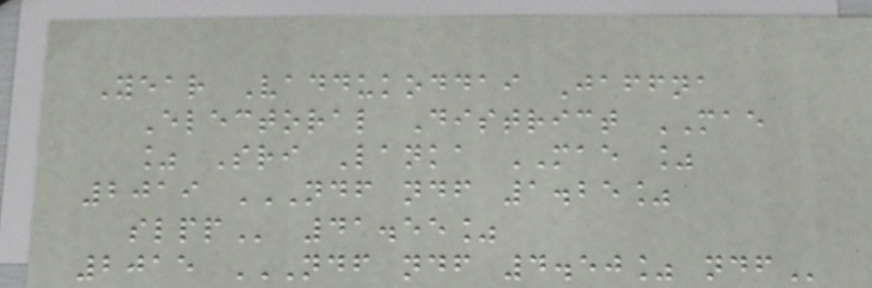Year Vaddukoddai Jaffna
Electoral District MAE
% Sri Lanka MAE %
2019 NDF NDF 1.25%
SLPP 41.55%
2015 NDF NDF 4.50% NDF
